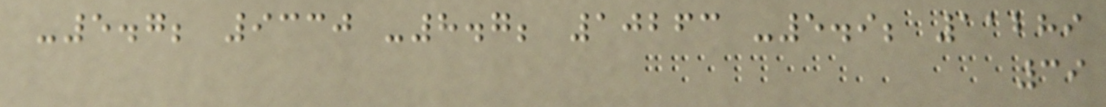-5.7; 9330 -8.7; 10263 -5.9; 11289
39
